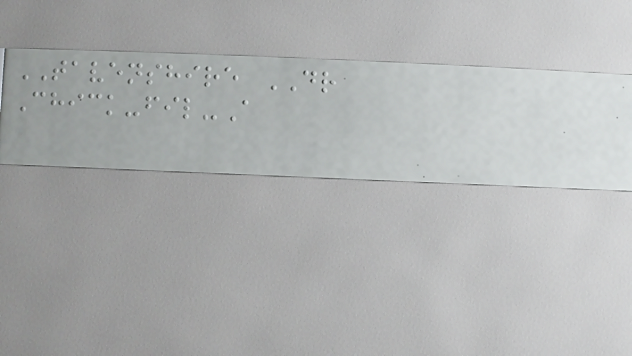TAVENSHIRE DR
Chick-fil-A
